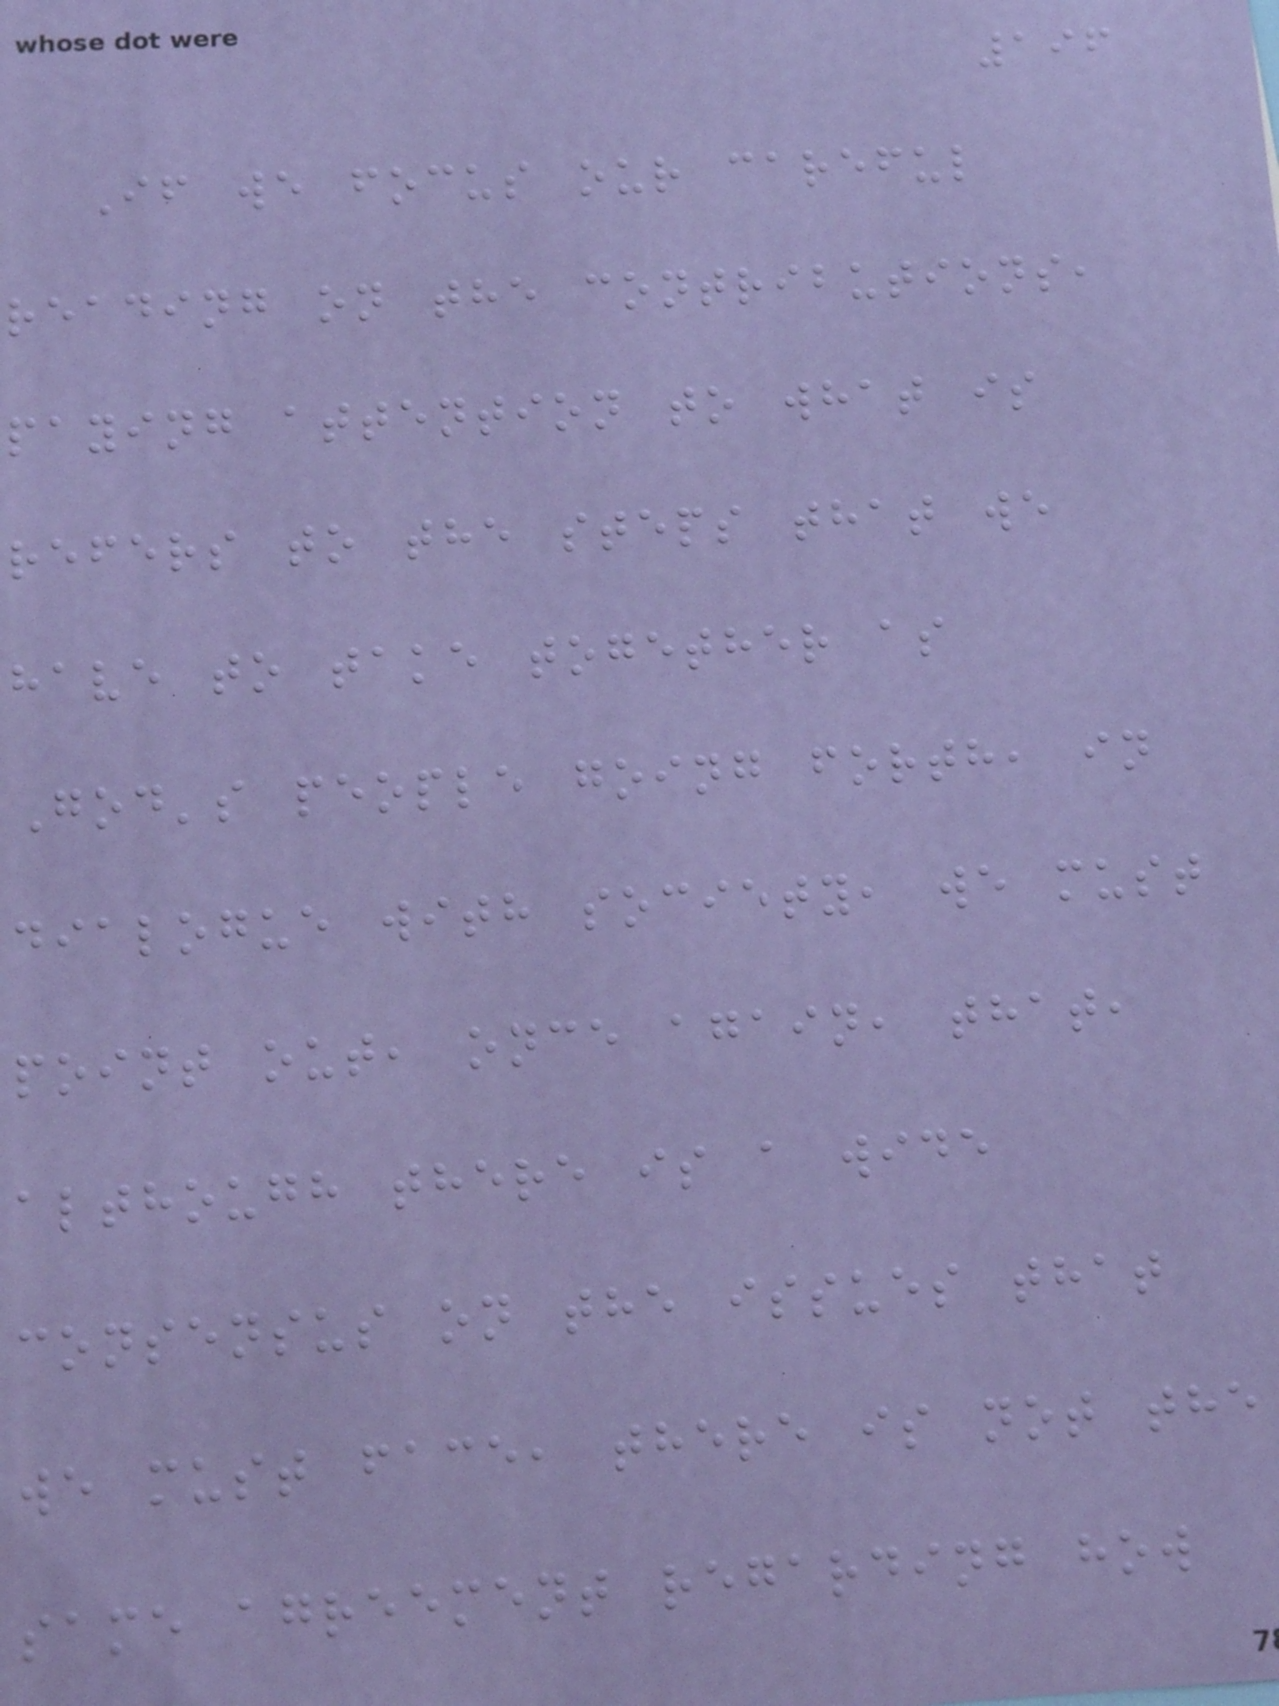196
If we focus our careful
reading on the contributions,
paying attention to what is
refers to the steps that we
have to take together as
God's people going forth, in
dialogue with society, we must
point out, once again, that,
although there is a wide
consensus on the issues that
we must face, there is not the
same agreement regarding how
